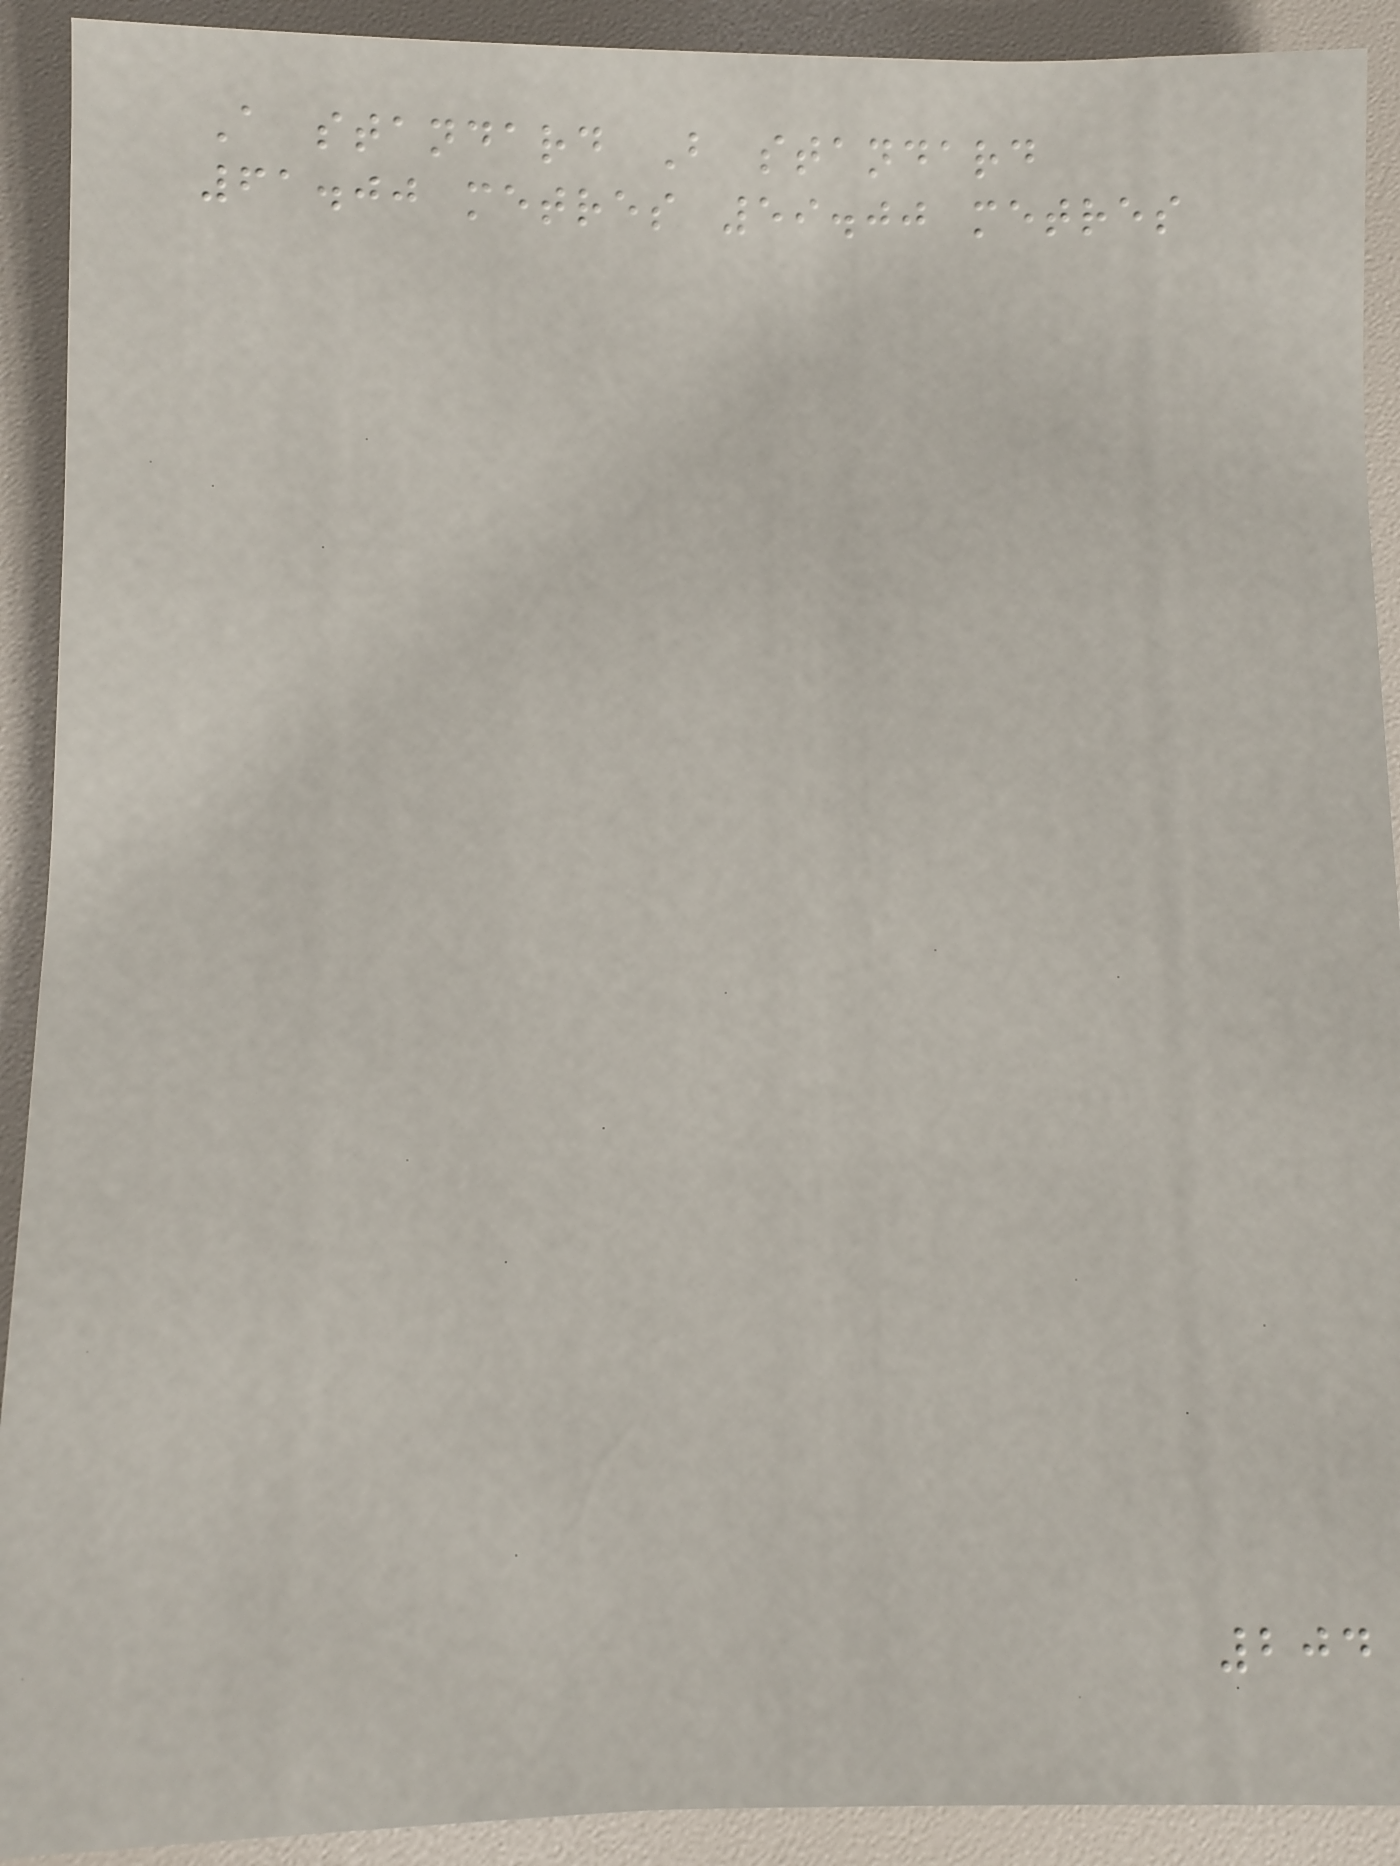A standard B standard
61.00 metres 59.00 metres
204
